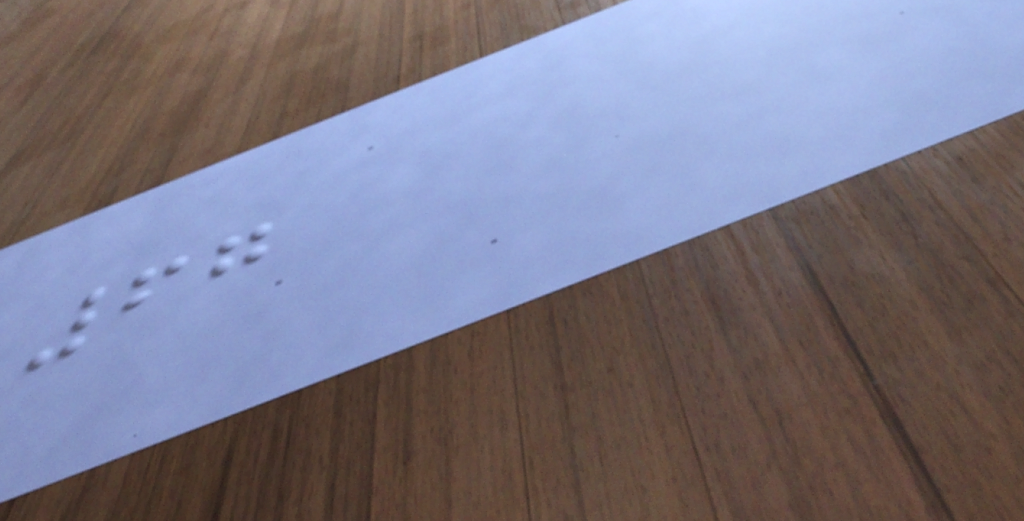67
